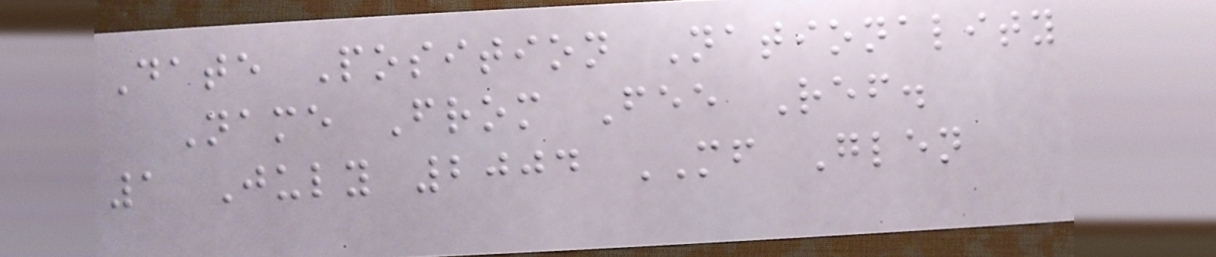Date Position Nationality
Name From Fee Ref.
1 July 2004 MF Glen
